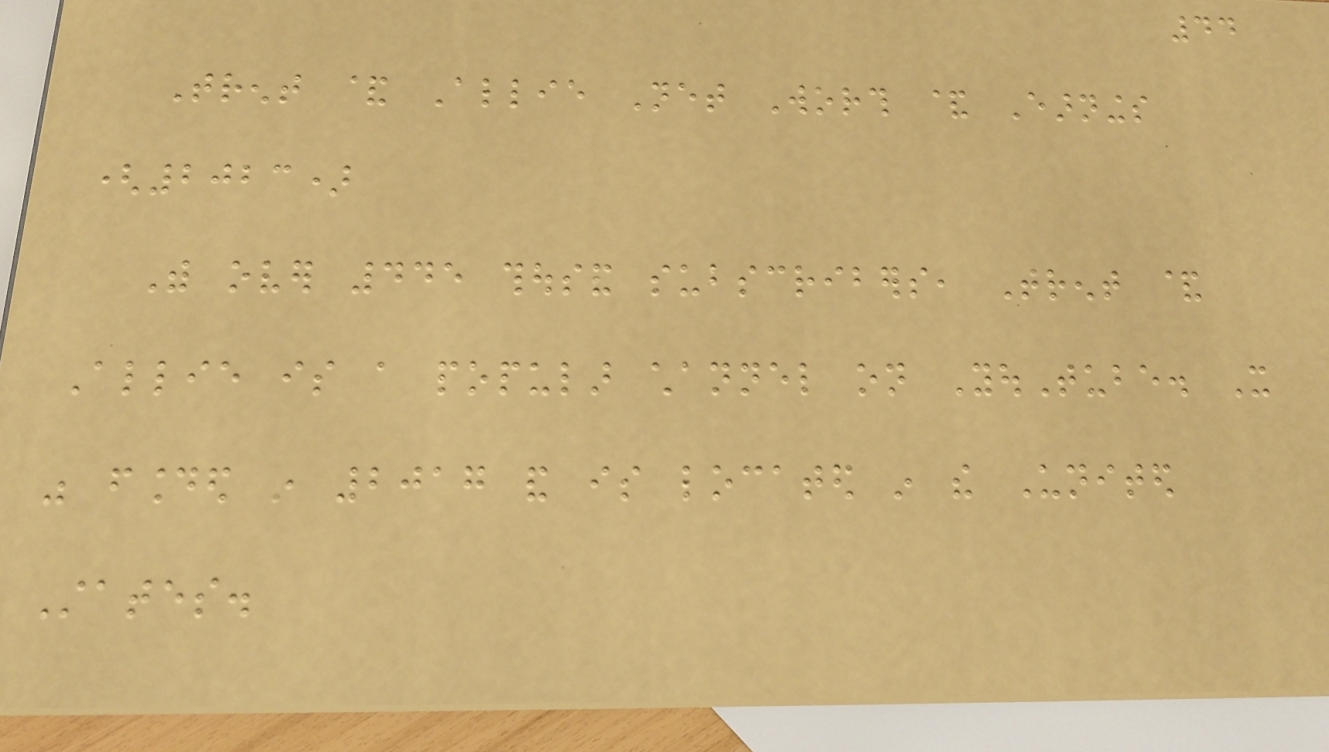44
Trent & Allie Net Worth & Earnings
(2023)
With over 445 thousand subscribers, Trent &
Allie is a popular channel on YouTube. It
was founded in 2017 and is located in the United
States.
